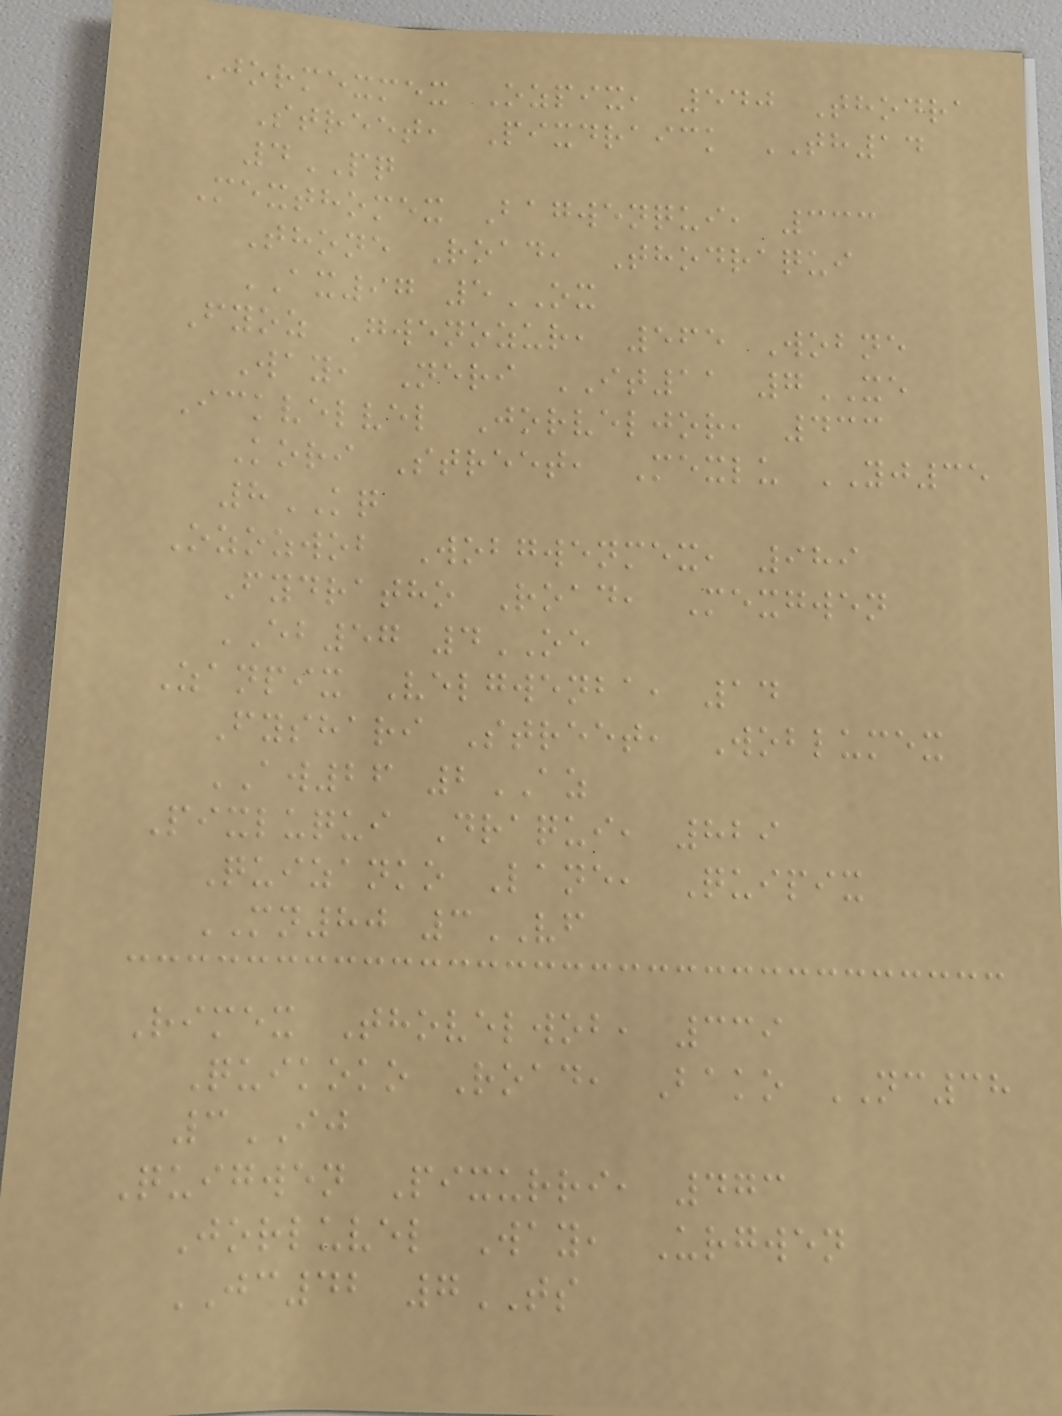Jormexmex Ozpix, 540 Thodra
Street, Pixdraick TH14
4PQ
Mexthomex Bagwenqui, 333
Thone Road, Thodraqui
AX97 5OX
Fyoz Gwenozur, 565 Wobne
Way, Neri IT11 7XE
Ickvelvel Jorveljor, 433
Kori Street, Mexlu YJ35
8KQ
Ozozwob Wobgwenmex, 989
Fydratho Road, Mexgwen
EB57 4OE
Zanpix Velgwenba, 14
Fyshari Street, Woblumex
AW26 2AZ
Pixluqui Draqui, 829
Quizanko Lane, Quipix
MN80 3VF
Rimex Thovelwob, 339
Quikoko Road, Bako NC38
3IJ
Quigwen Pixurri, 473
Jorluvel Way, Urgwen
JC42 7TS
